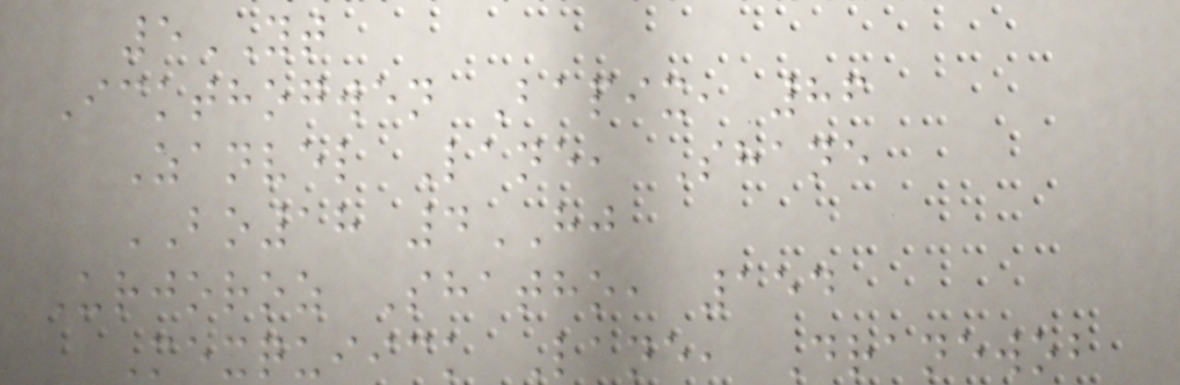5YT
Ickthogwen Bapix, 86
Zanvel Lane, Shane
BO18 4HJ
Urjoroz Shatho, 154
Mexquiick Lane, Dranewob
